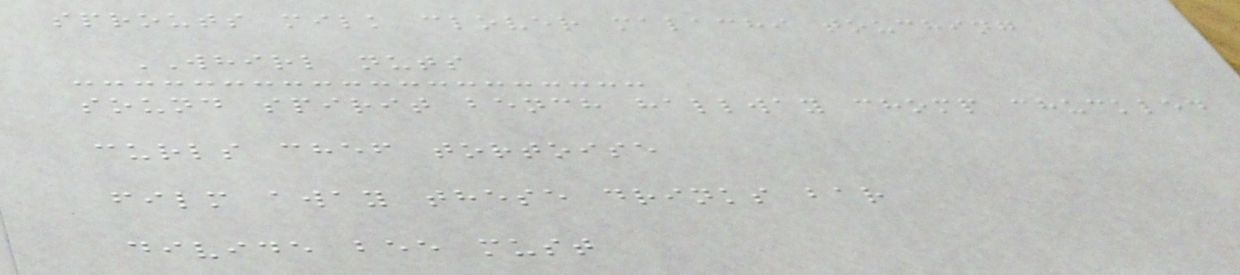sprouts milk clover malachi touching
WHIRL nuts
sound spirit bench hallway chomp chuckled
curls chef tortoise
film away these drinks bar
divide bee must
